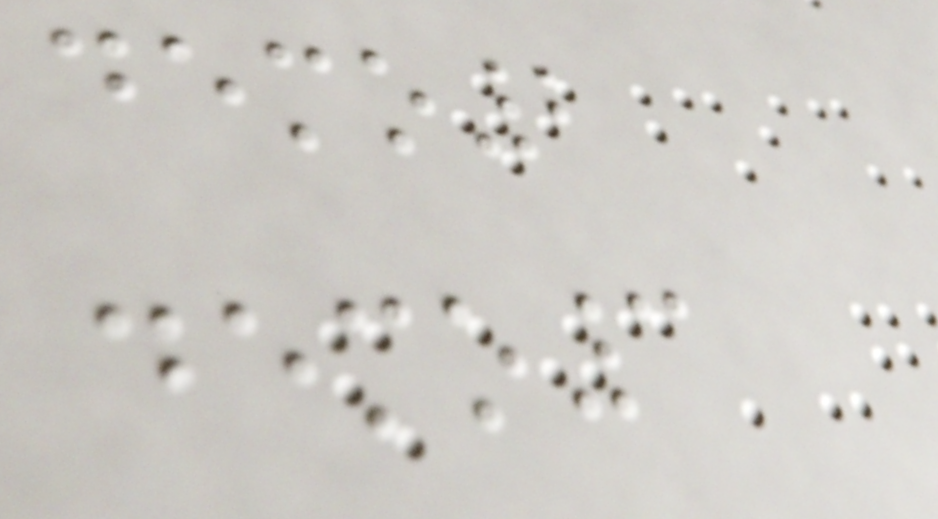demo2
demo3
